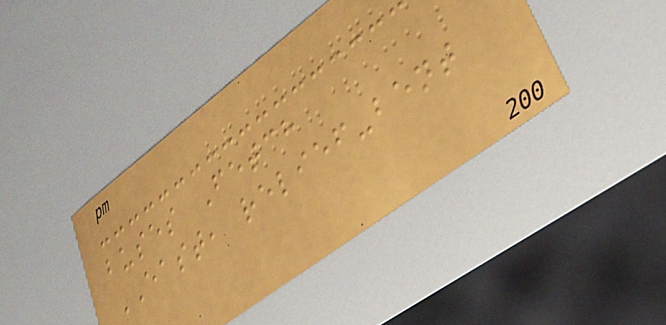buses Fetch
EAST, relief-bent
